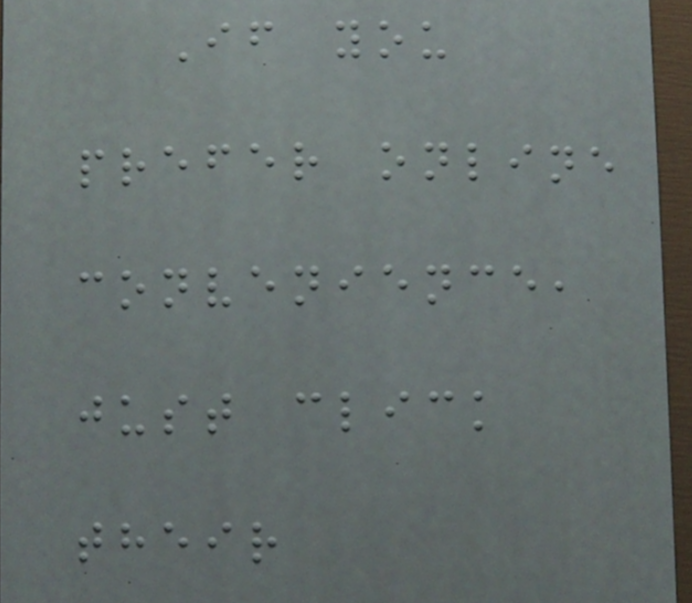If you
prefer online
convenience,
just click
their
